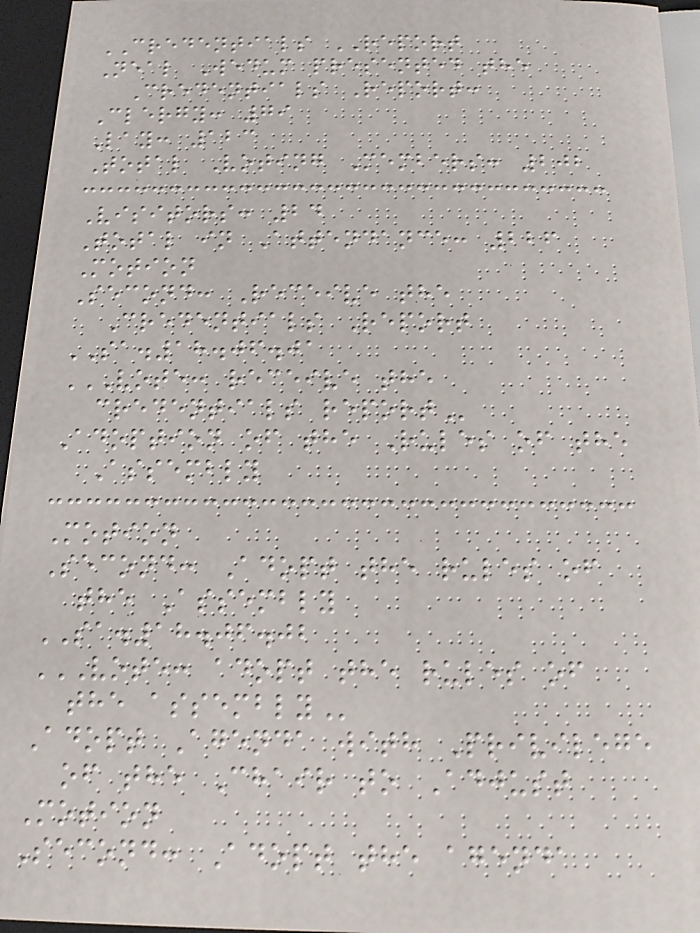CREDENTIALS REPORT
Neal Wedum presented the
Credentials Report:
Clergy: 79
Lay: 123
Total Voting Members: 202
Visitors: 24
Total in Attendance: 226
Motion
Second: Receive the
Credentials Report
SA.18.06.01
VOTE: RECEIVE THE
CREDENTIALS REPORT
Adoption of the Rules of the
Assembly
Motion
Second: Adopt the rules of
the Assembly
SA.18.06.02
VOTE: ADOPT THE RULES OF
THE ASSEMBLY
Adopt Agenda with Privilege
of the Chair to Adjust
Motion
Second: Adopt the agenda
